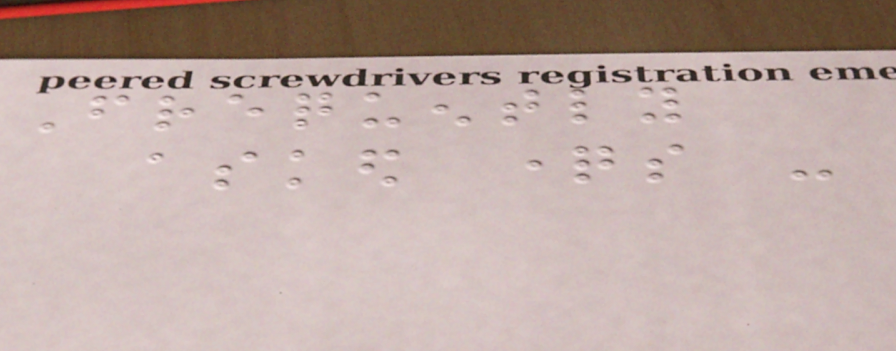Frequently
asked questions -
